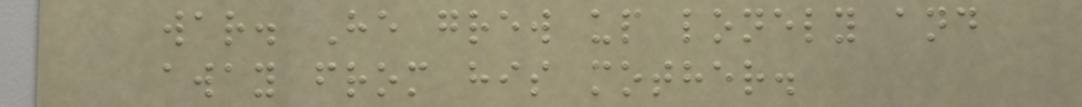war. He grew up lonely and
away from his mother.
